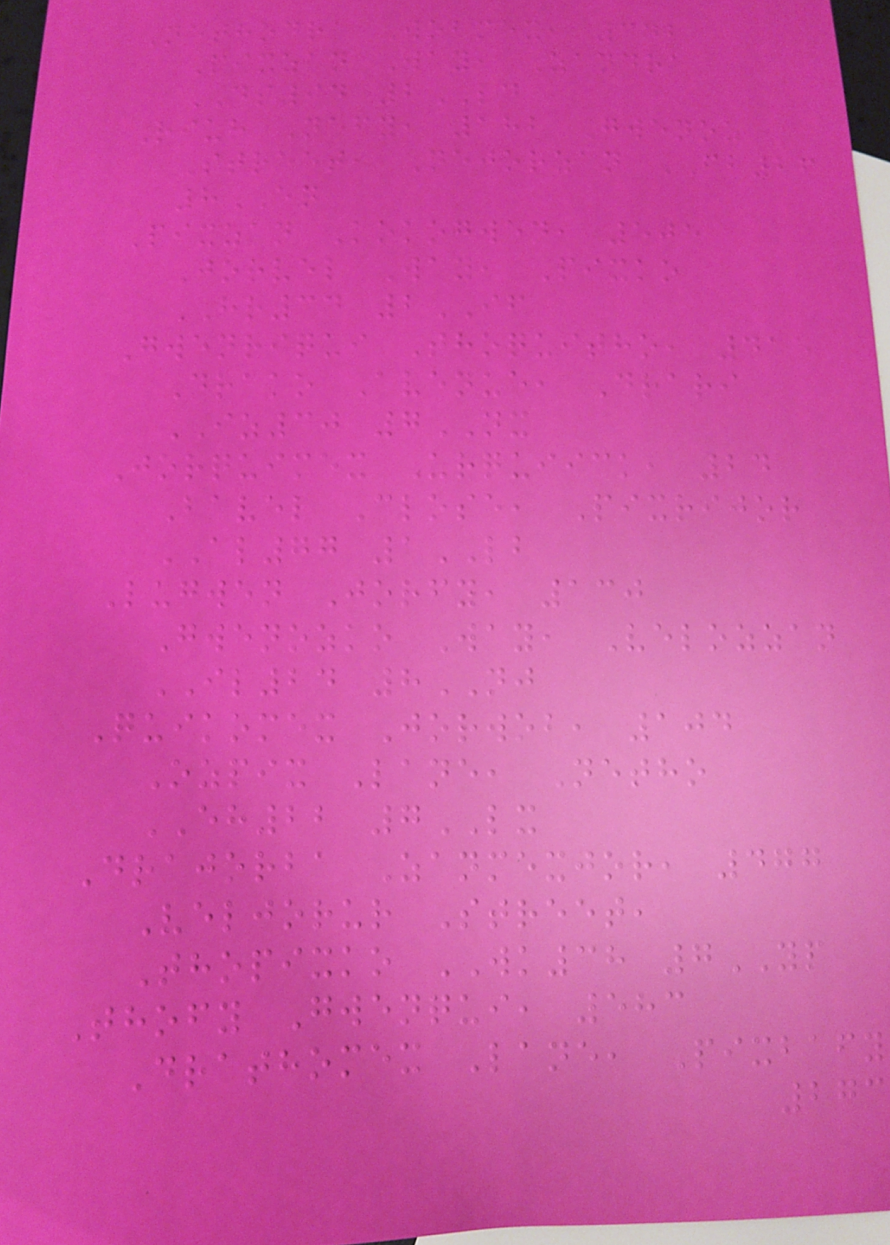Nethodra Wobmex, 342
Pixzan Way, Zandra
DS94 2LD
Riur Nefy, 182 Gwenoz
Street, Nejorzan FB26
8EQ
Pixzan Kokogwen, 505
Jorvel Way, Pixko
HR34 2IF
Gwenriqui Thoquitho, 415
Drako Avenue, Drari
IZ30 7NX
Jorquimex Urquiick, 24
Bavel Close, Pixrijor
AL77 1LB
Lugwen Jorfy, 130
Gwenozko Way, Velozzan
IL24 8NJ
Quikomex Jorwob, 104
Ozpix Lane, Netho
EH22 7LX
Drajorba Zanmexjor, 477
Veljorur Street,
Thopixko WK38 7YP
Thofy Gwenqui, 583
Drathomex Lane, Pixbafy
273
